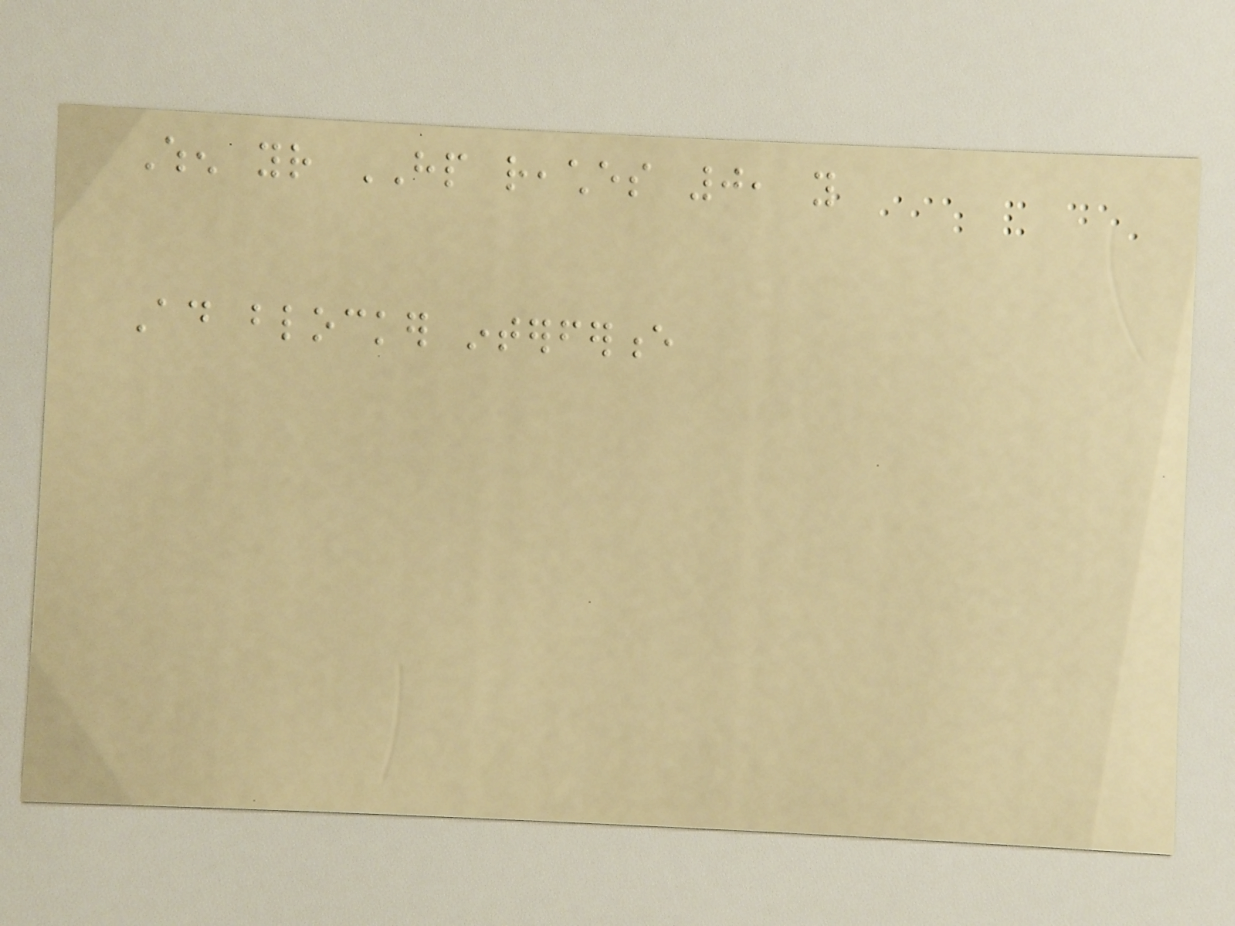When your HP reaches 0, you
Ad blocker interference
